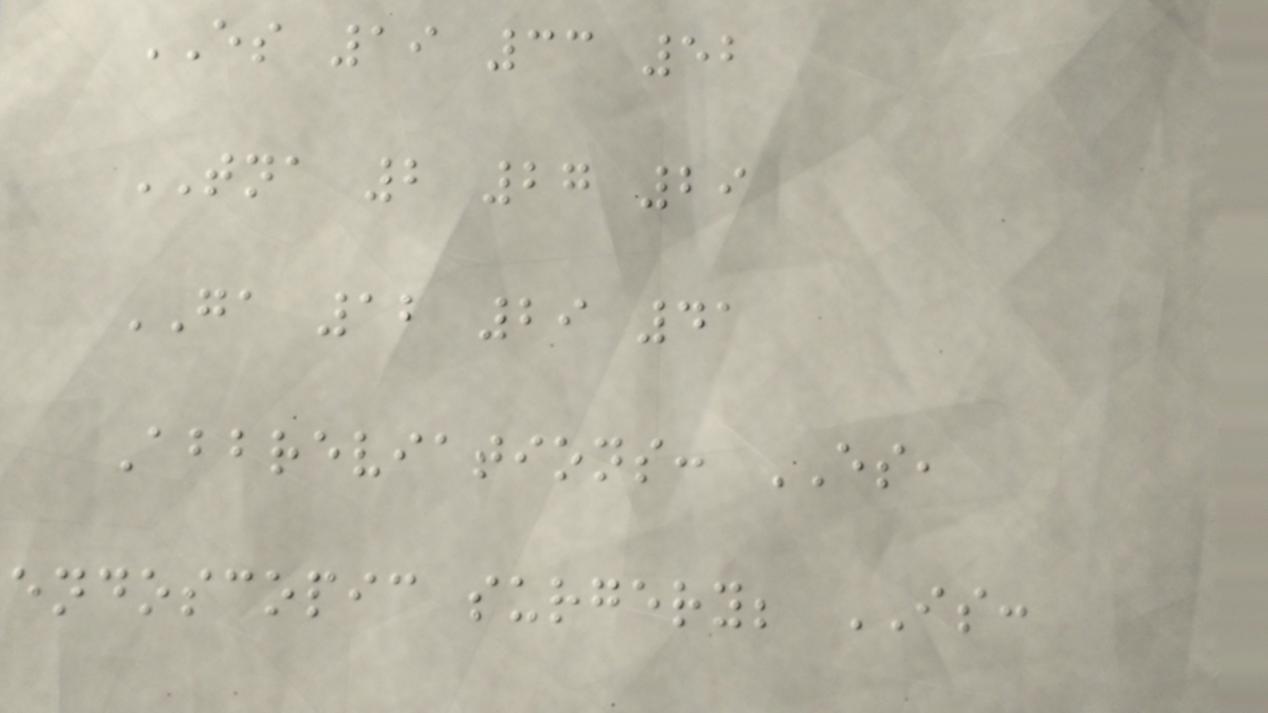ES 19 33 52
TNA 2 27 29
GA 12 29 41
Abbreviations: ES,
endoscopic surgery; IS:
